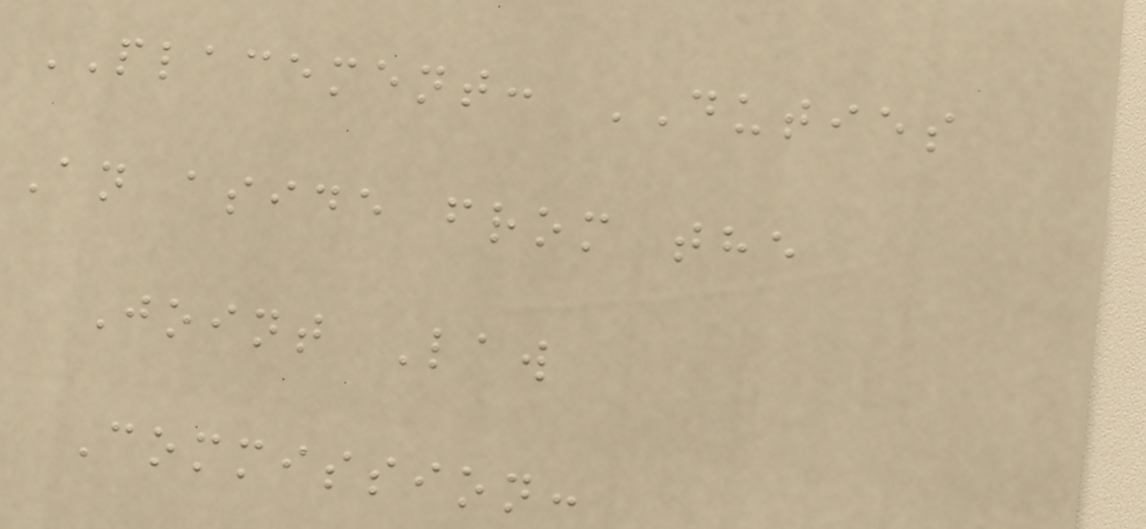PLACEMENT: DUTIES
An aside from the
Joint Law
Commission:
